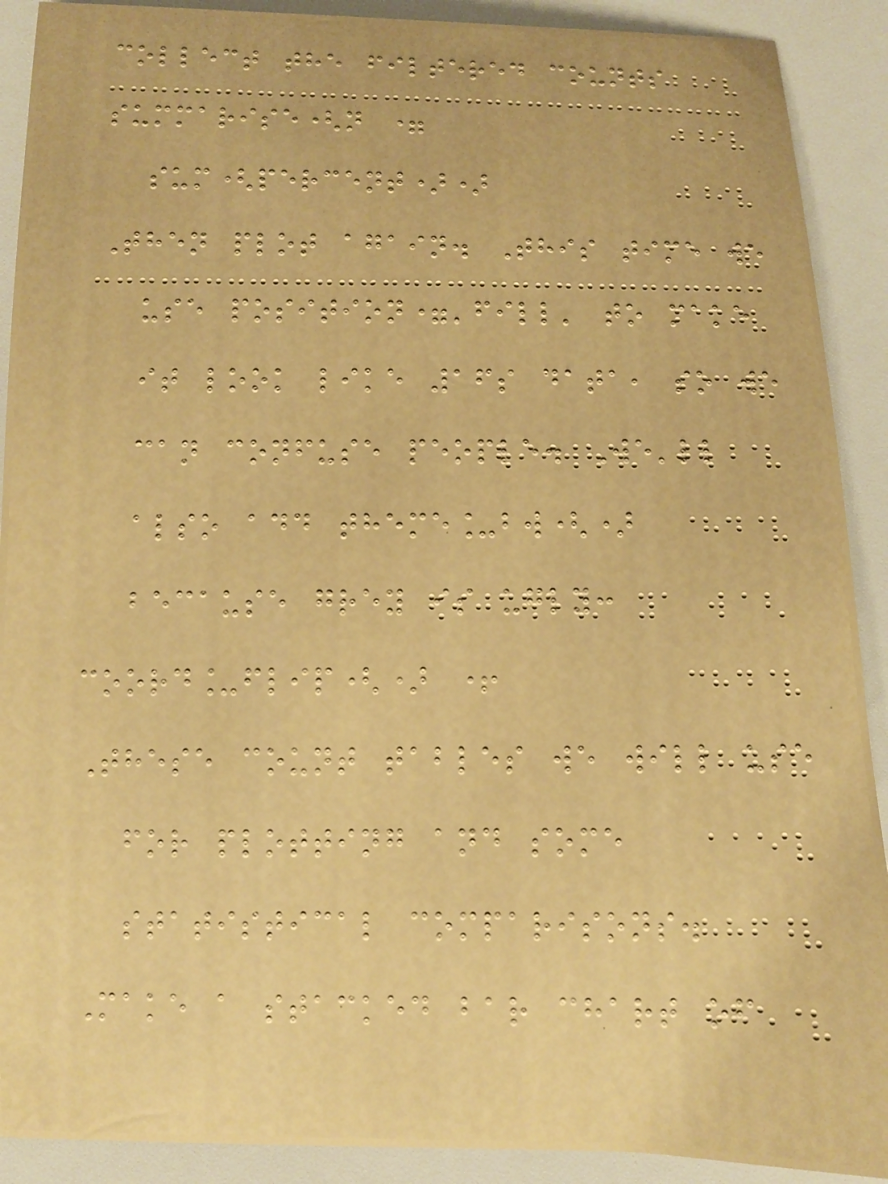collect the filtered counts
summarise(n =
sum(percent))
Then plot again. This time we
use position='fill' to make
it look like 16s data, so we
can confuse people. We'll
also add theme_bw()
because grey is ugly:
coord_flip() +
These count tables we will use
for plotting and some
statistical comparisons.
Make a stacked bar chart of
